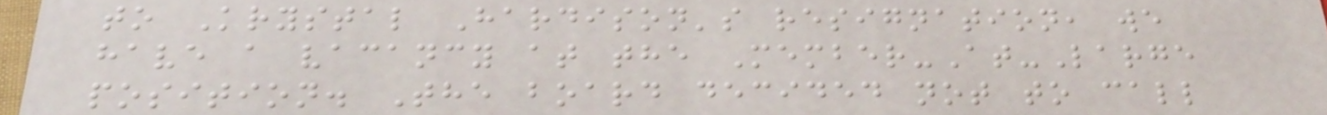to Krystal Hardison's resignation, we
have a vacancy at the Member-At-Large
position. The board decided not to call
